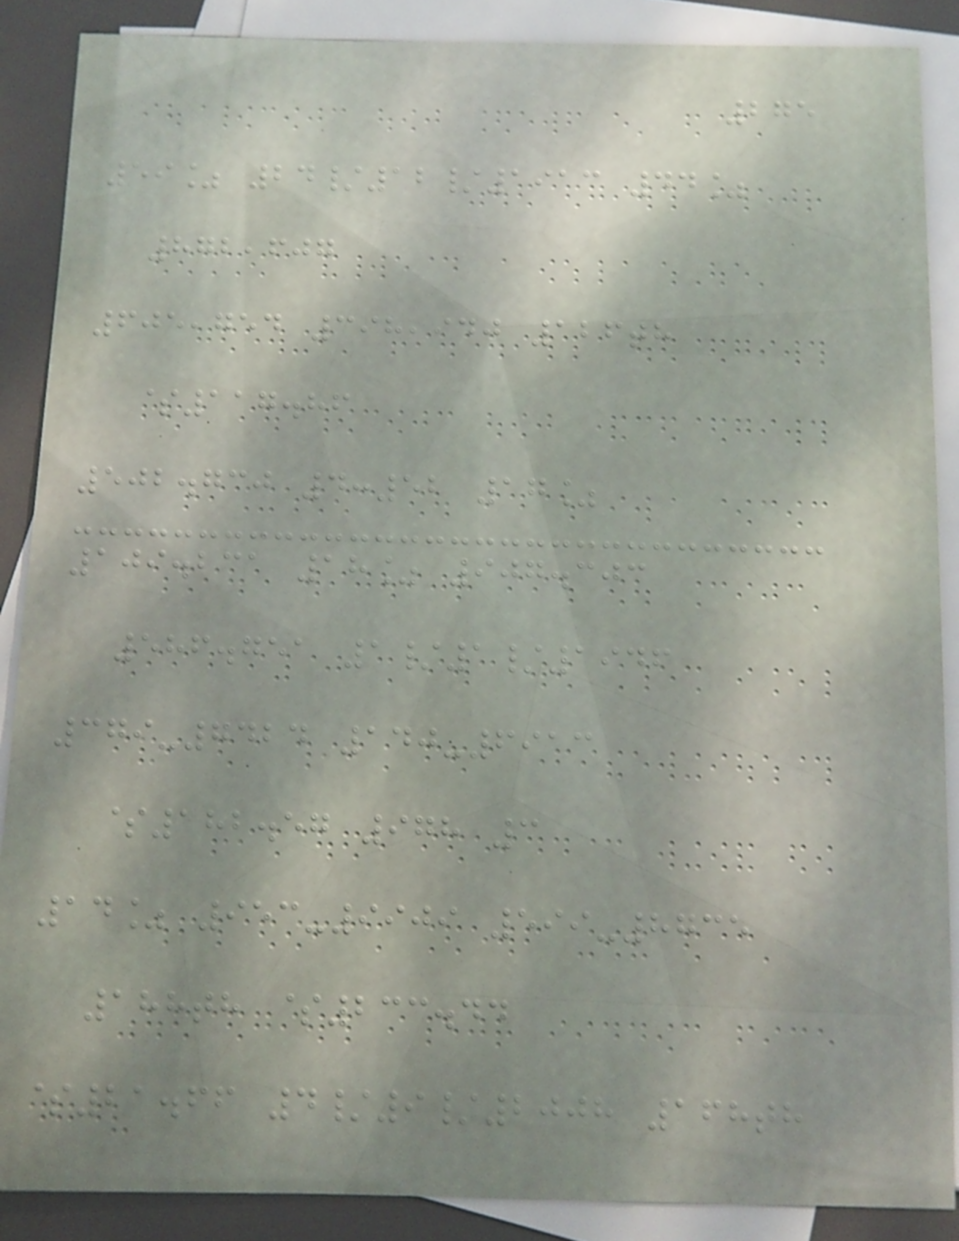275
59% 24/12/1913 44%
872,607
605,754 398,940 126th
$117.86
502.730 4:52 17%
109.231 18% 907.303
586.751 1/1/1946
379-7424 140-6913
$182.57 978 3
14% 953-9909 599-8735
188th $233.44
$21.66 4/9/2008 168th
